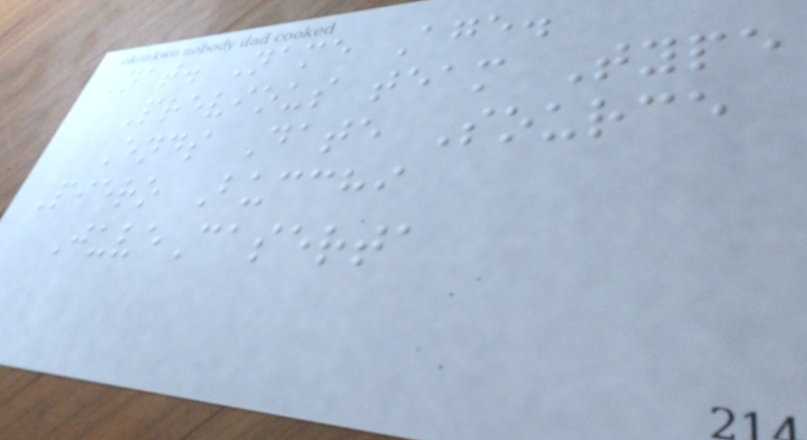Nat. Name Age.
Previous team Type
Ends Date Source
Piero Bucchi
JuveCaserta
